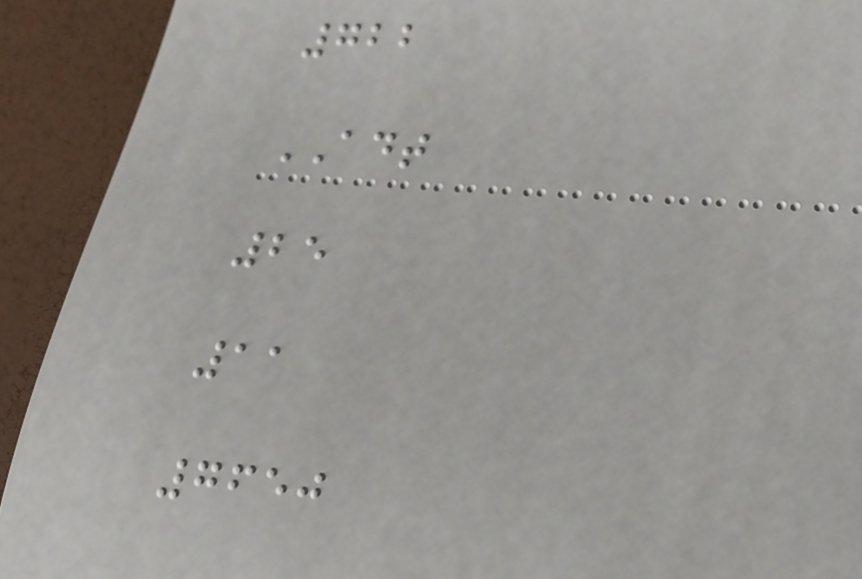722
ADT
25
11
7650
